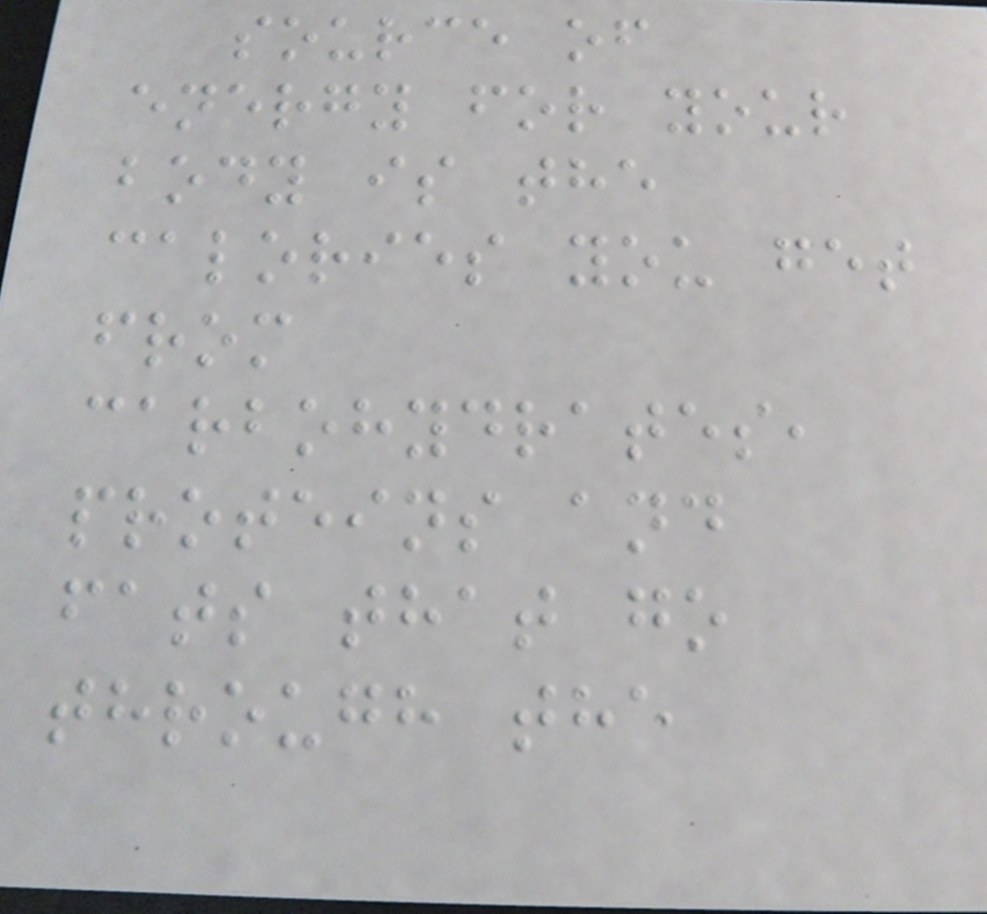source of
energy for your
body is the
calories you get
from
carbohydrates,
proteins and
fats that go
through the
